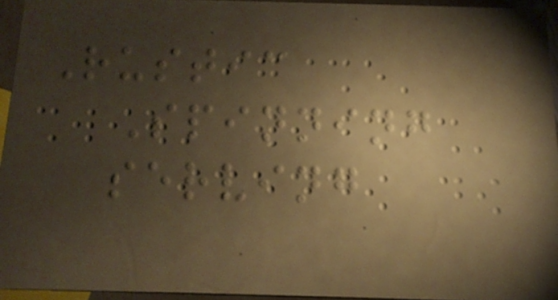Rustic
Spinning
serving
